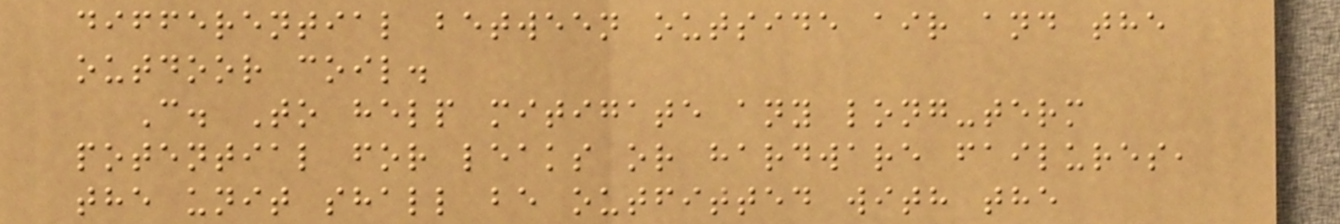differential between outside air and the
outdoor coil.
C. To help mitigate any long-term
potential for leaks or hardware failures,
the unit shall be outfitted with the
